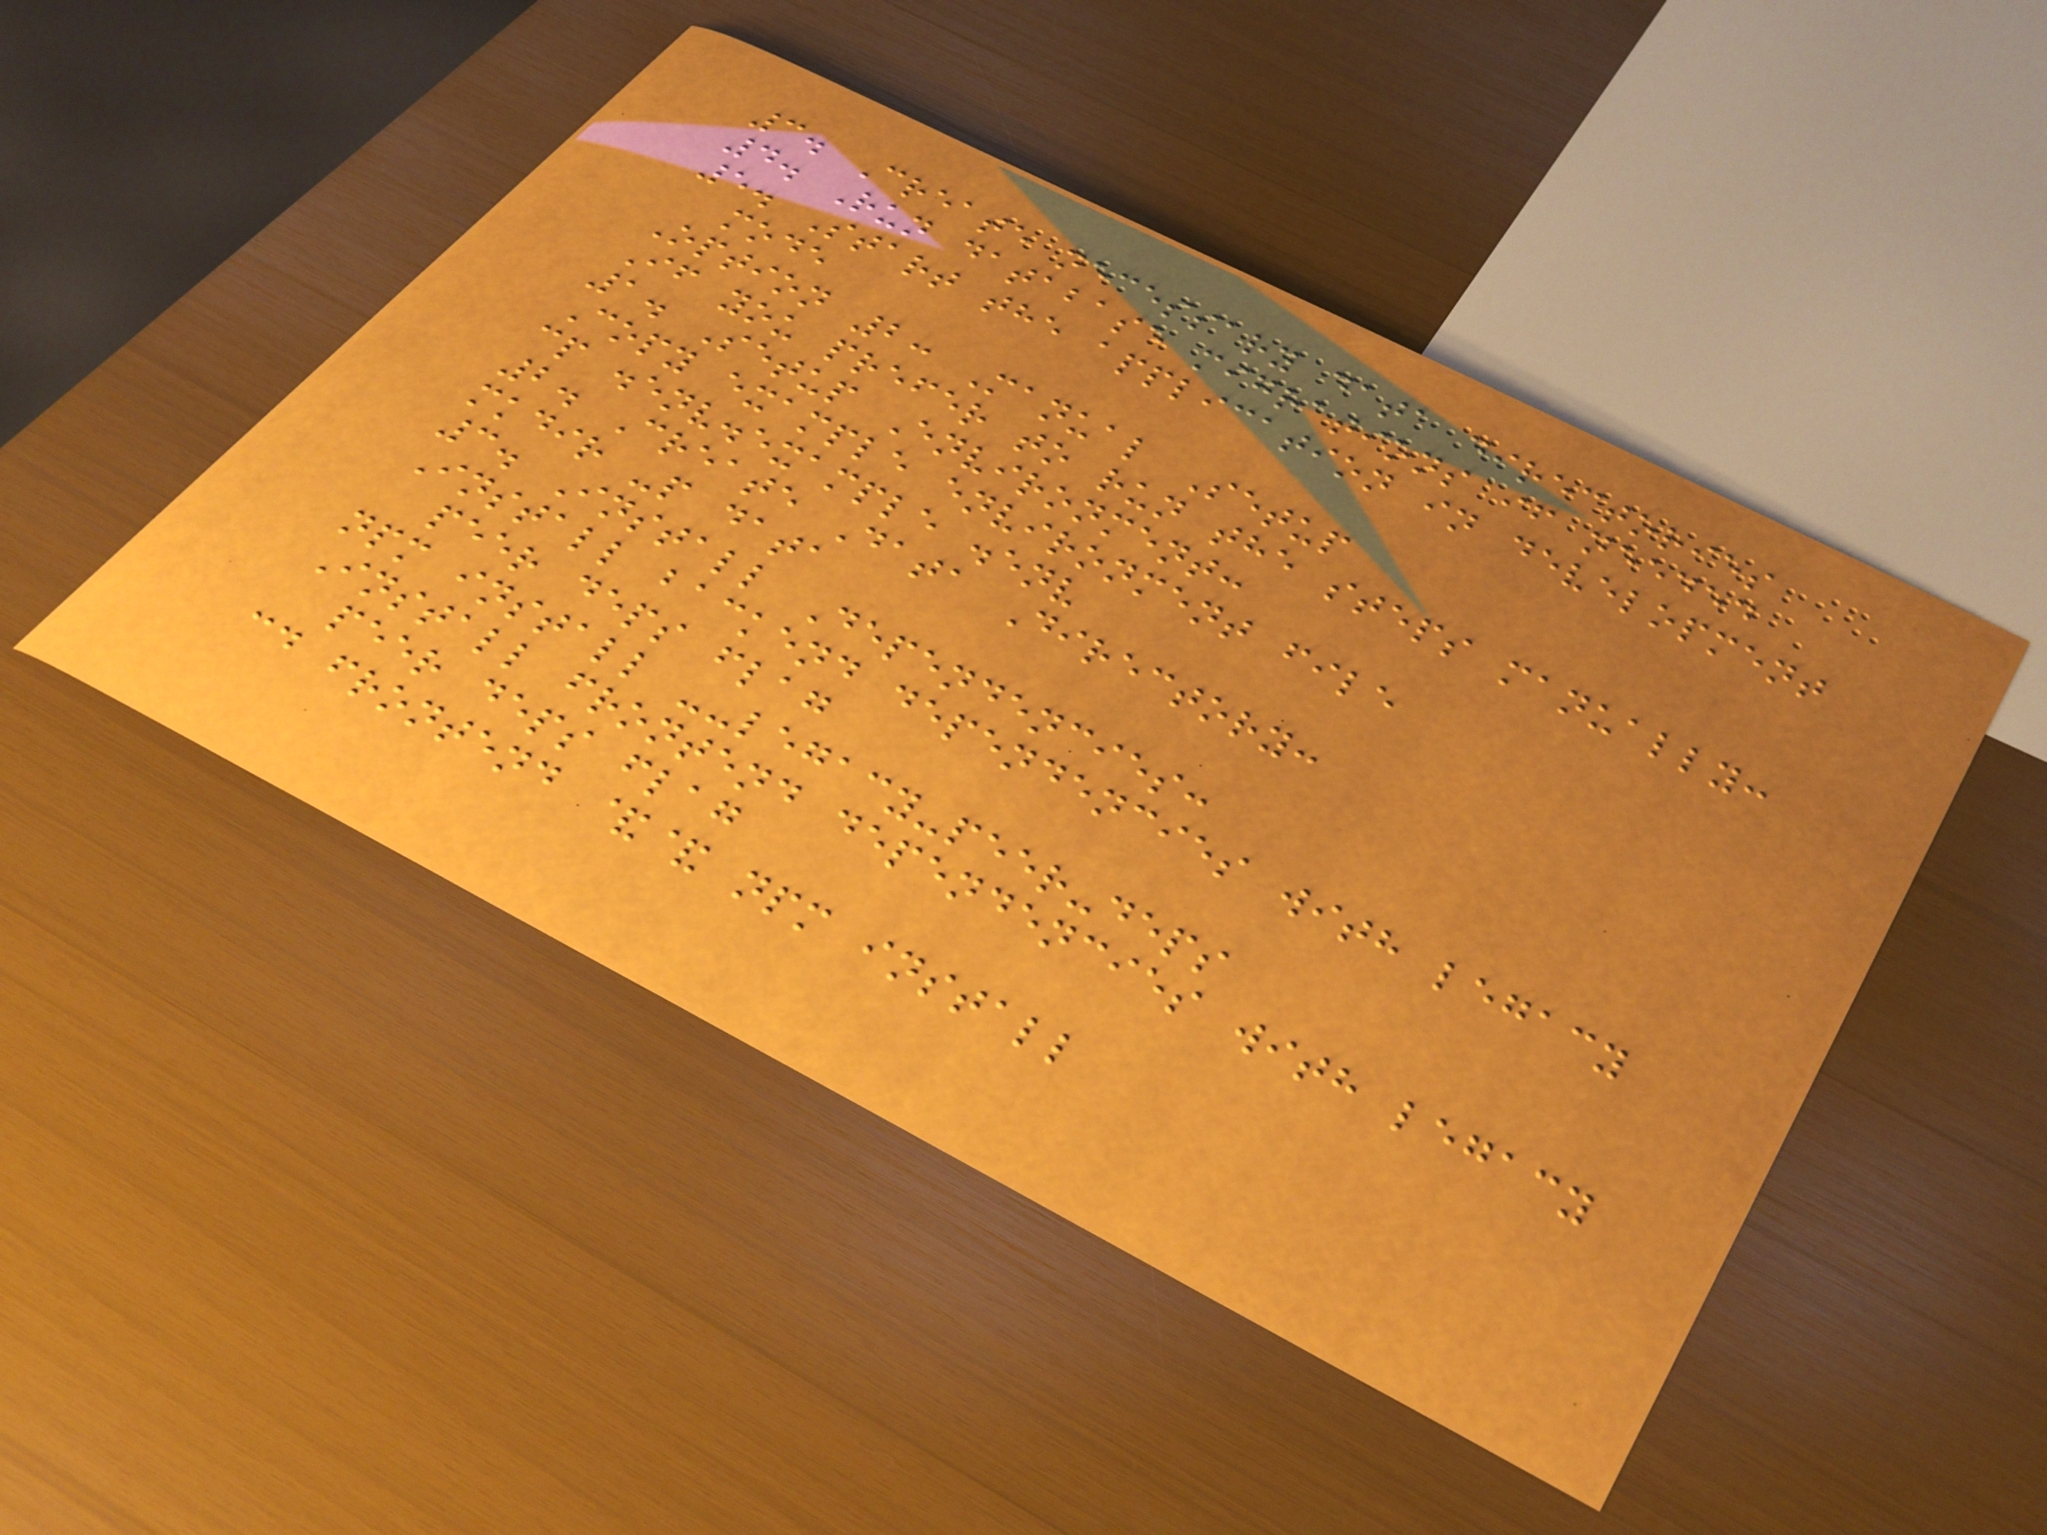3. Create necessary data directories
4. Run database migrations if needed
5. Start the application in development
mode
Option 2: Manual Setup
If you prefer to run the steps manually:
1. Setup Environment:
Copy example environment file
cp .env.example .env
2. Create Data Directory:
mkdir -p data
3. Install Dependencies:
Install backend dependencies with legacy
peer deps flag
npm install --legacy-peer-deps
Install frontend dependencies with legacy
peer deps flag
cd frontend && npm install
